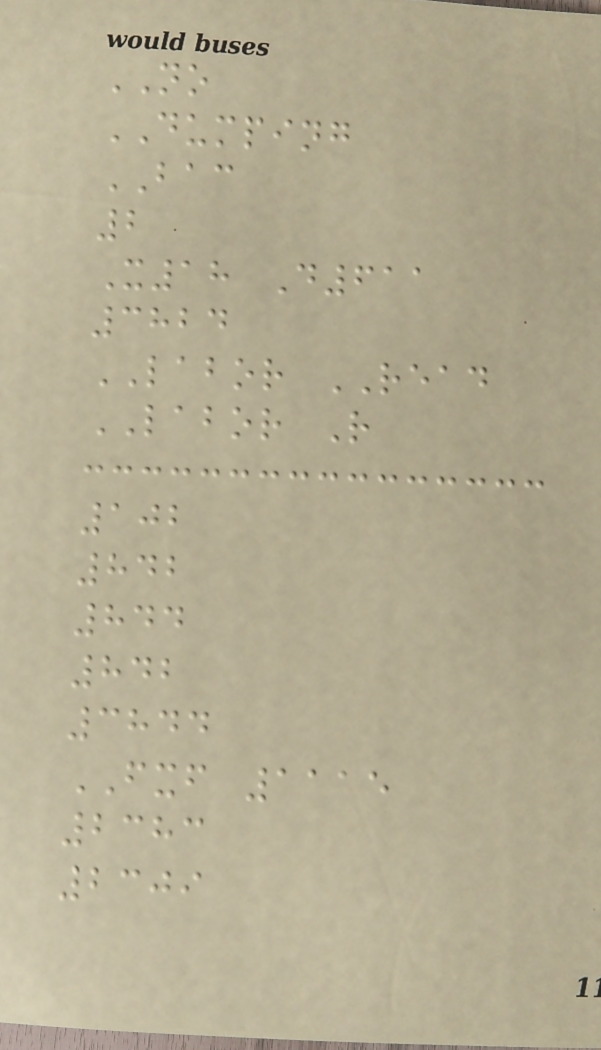NO
DUMPING
BAC
2
X18 D611
3824
LABOR READ
LABOR R
102
842
844
842
3844
FXF 1115
2383
2309
